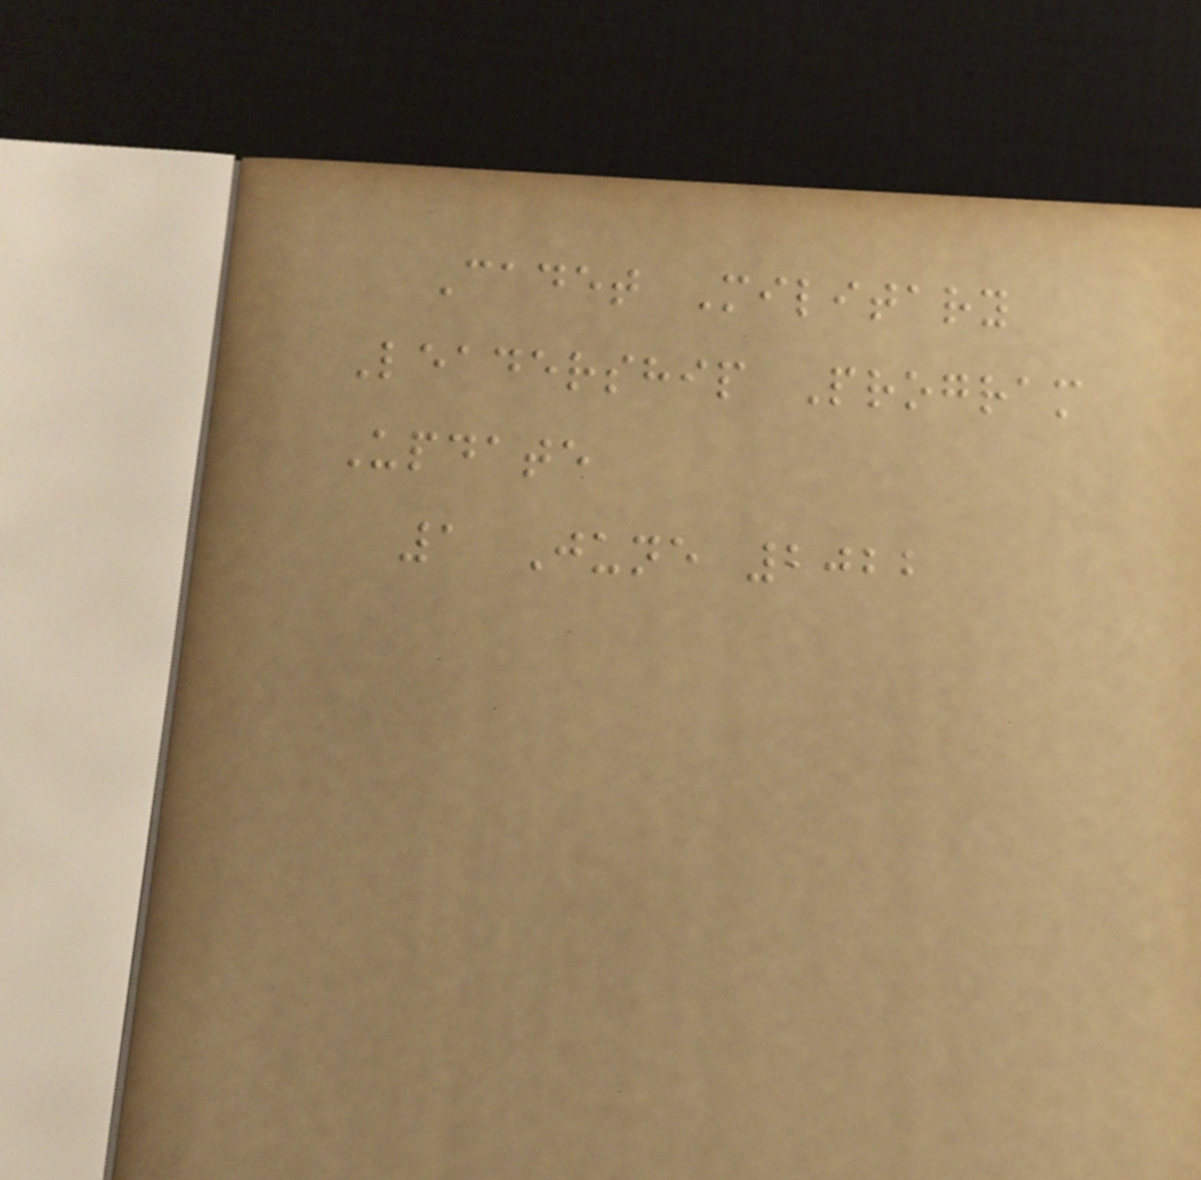Cadet Military
Leadership Program
Update
1 June 2022
